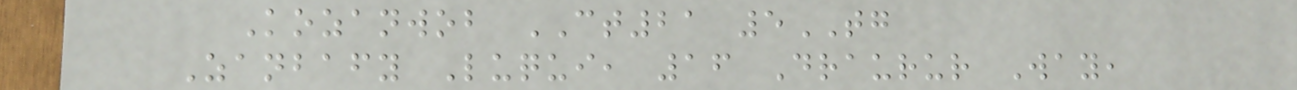Kozanwob CT21 5TG
Zanbafy Luqui, 16 Draurur Way,
